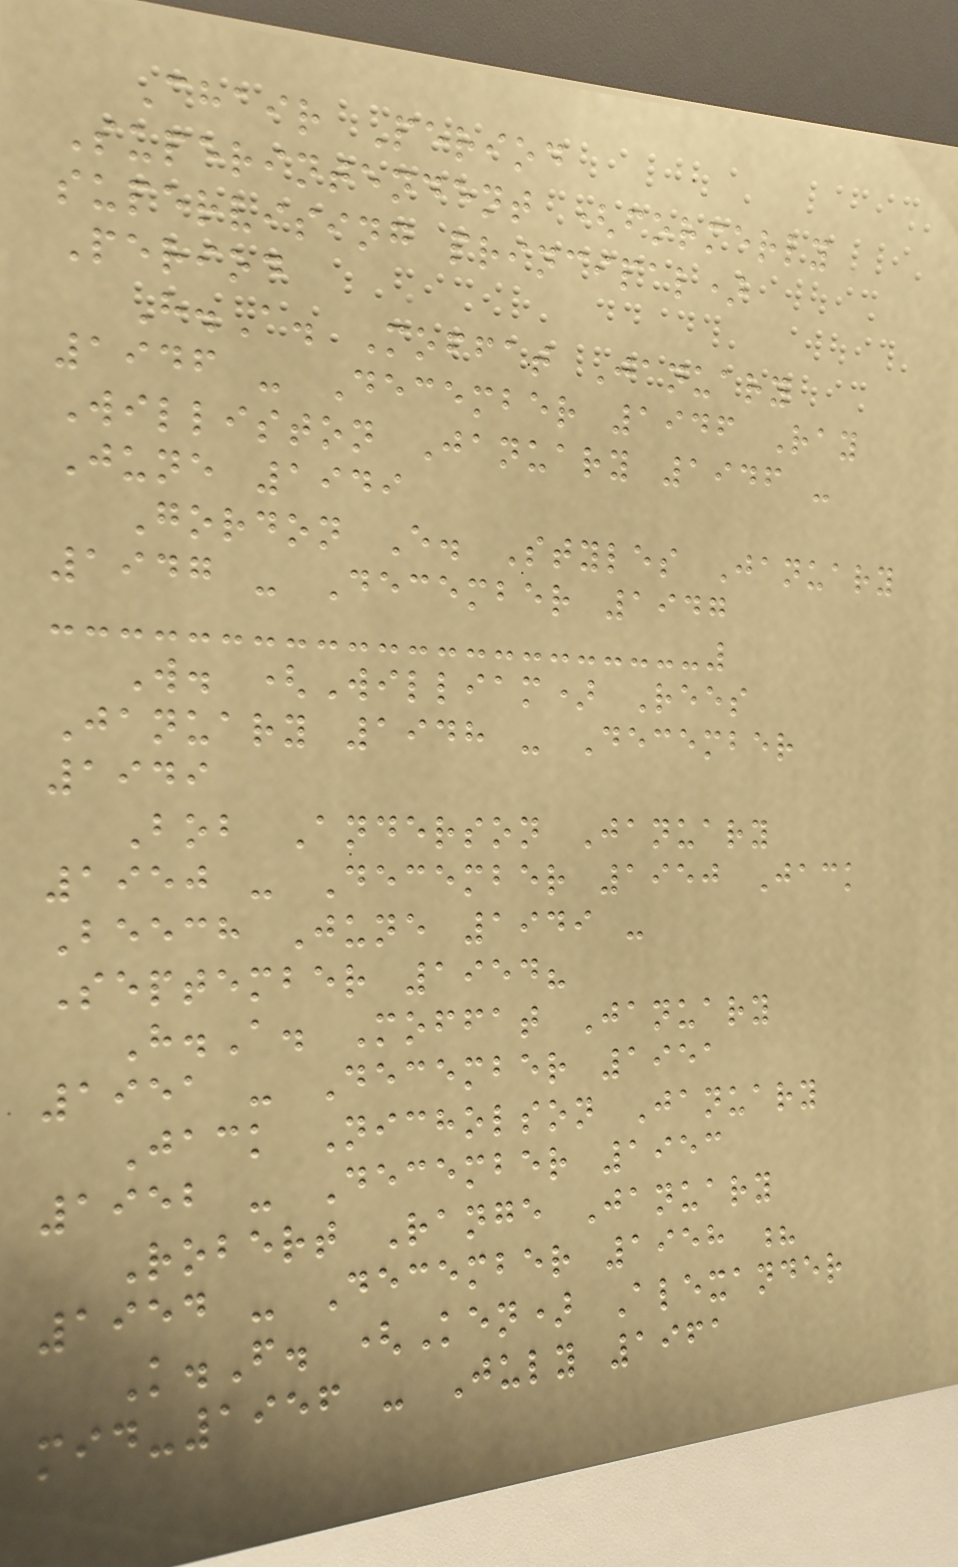Chair Period
Superintendent (formerly
supervising principal)
Period
H.A. Moffat January
1946 - December 1946 Ray
Williston January 1946 -
June 1949
Gordon E. Styles January
1947 - December 1947
W. (William) Rees
January 1948 - December
1949
Bob Anderson January
1950 - December 1950 Jack
Beech June 1949 -
September 1954?
H.A. Moffat January
1951 - December 1951
Jack Nicholson January
1952 - December 1953
Robert Range January
1954 - December 1958 ?
K.F. (Ken) Alexander
mid-1956 - July 1961
